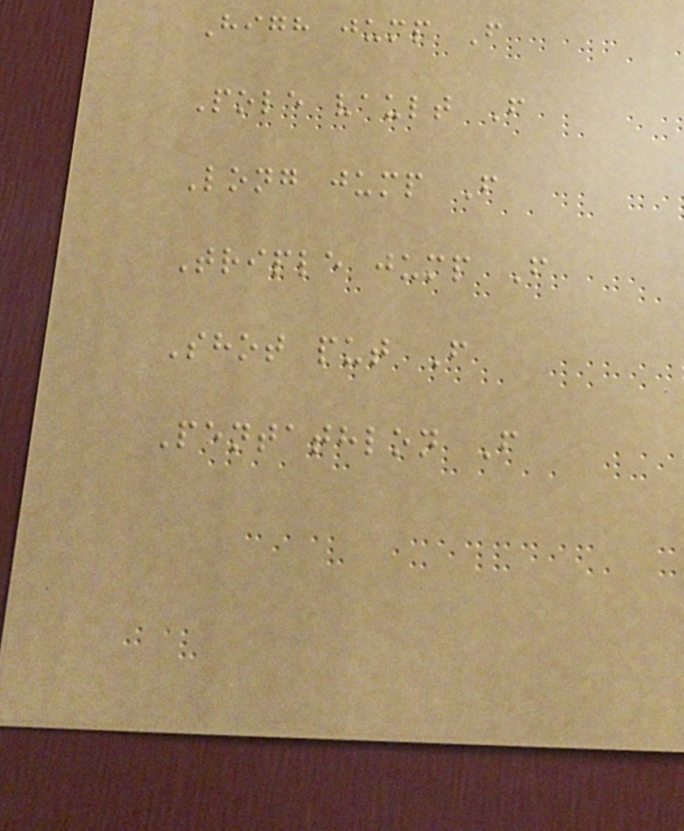High jump F
Pole vault F
Long jump F
Triple jump F
Shot put F
Pentathlon F
